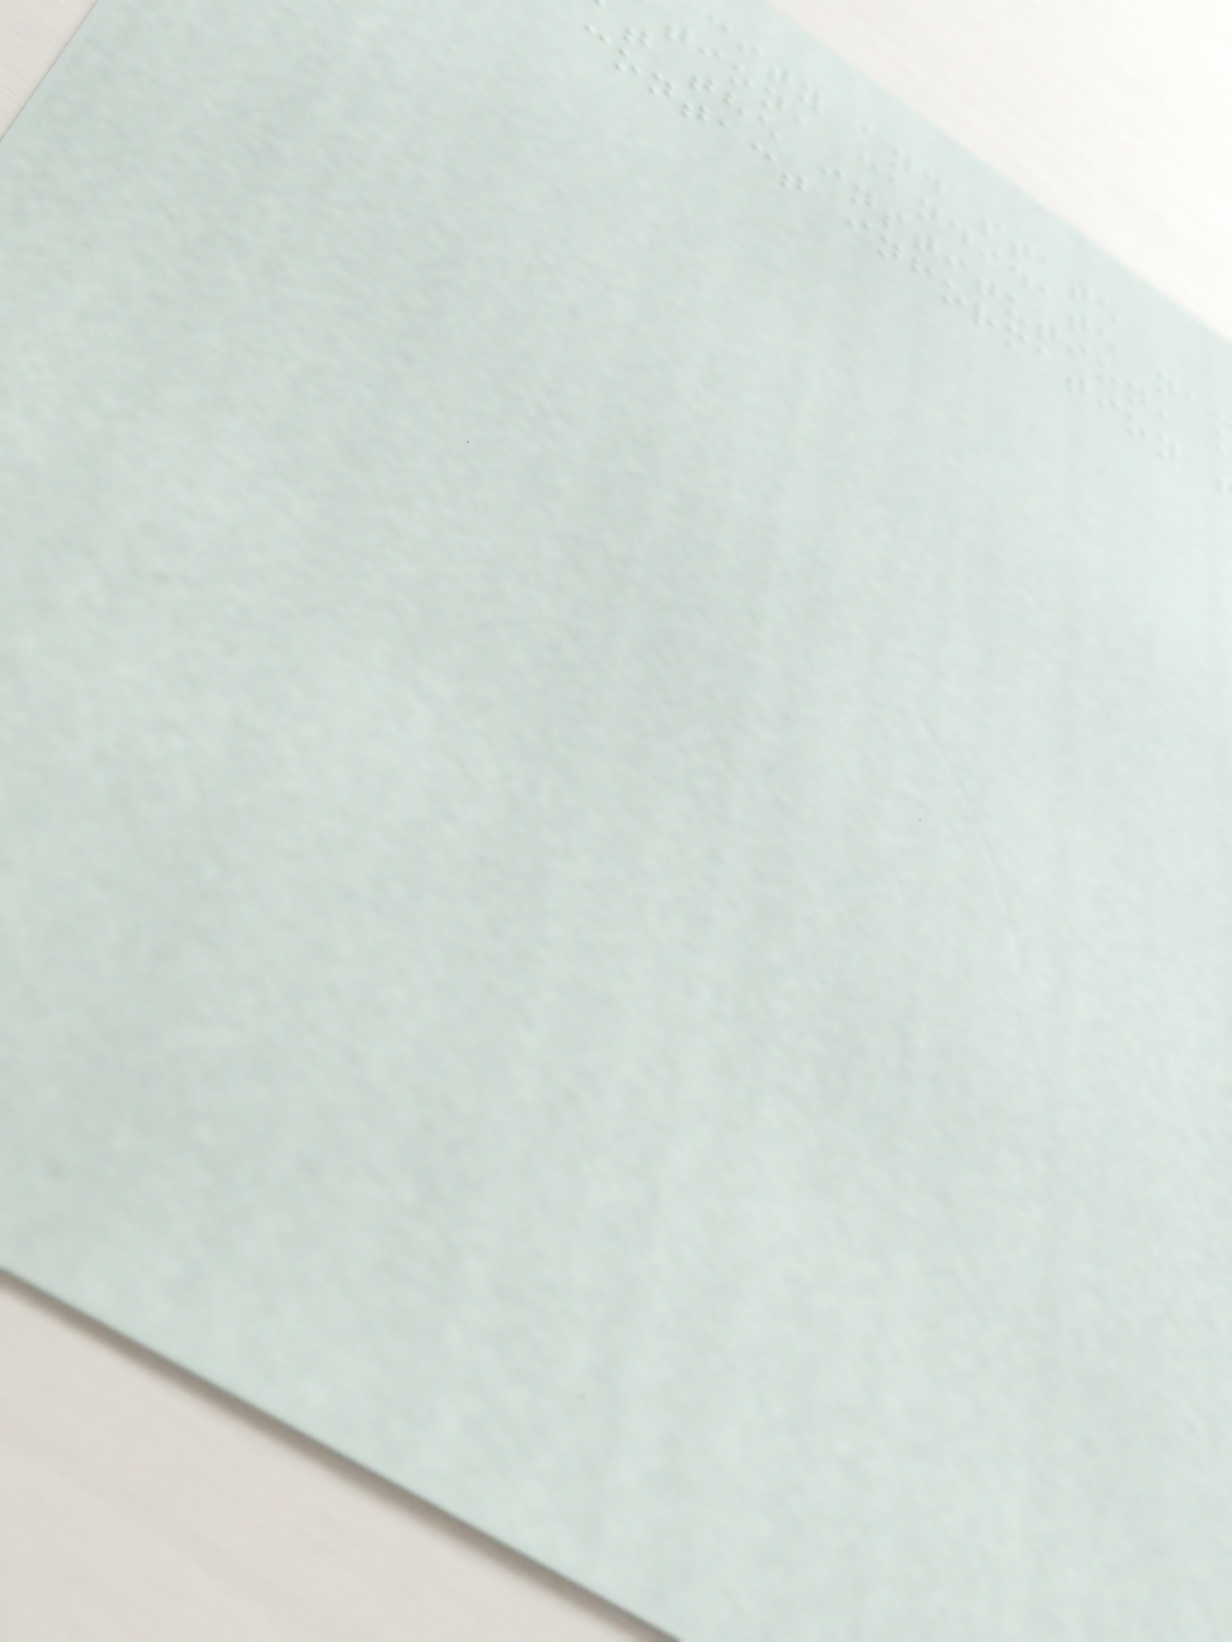city and state
tion, candidate na
t the institution,
contact information
